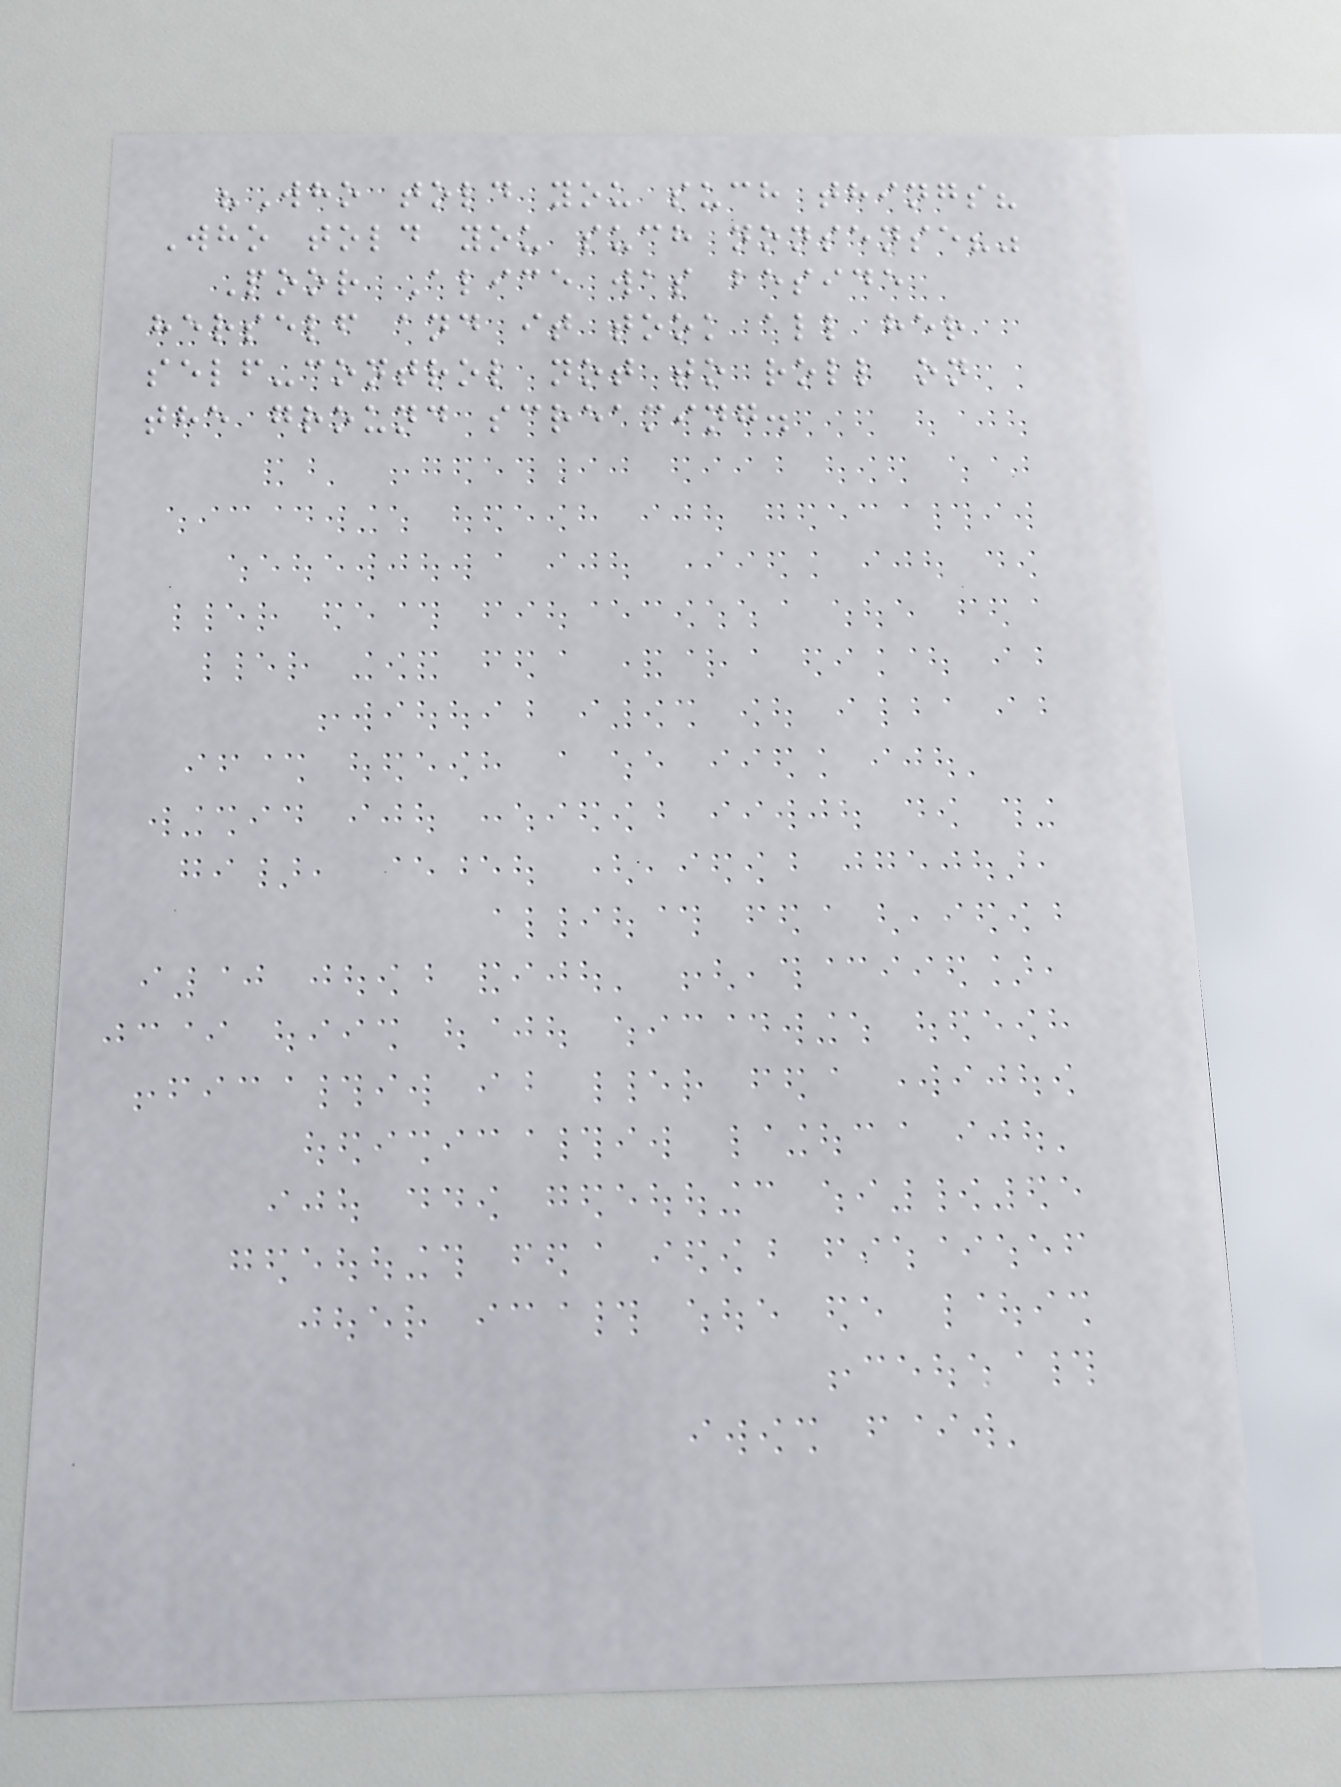"Who told you such things?
Who told you such nonsense?"
Poor Alice was beside
herself and it took all her
self-control not to roll on
the ground screaming.
